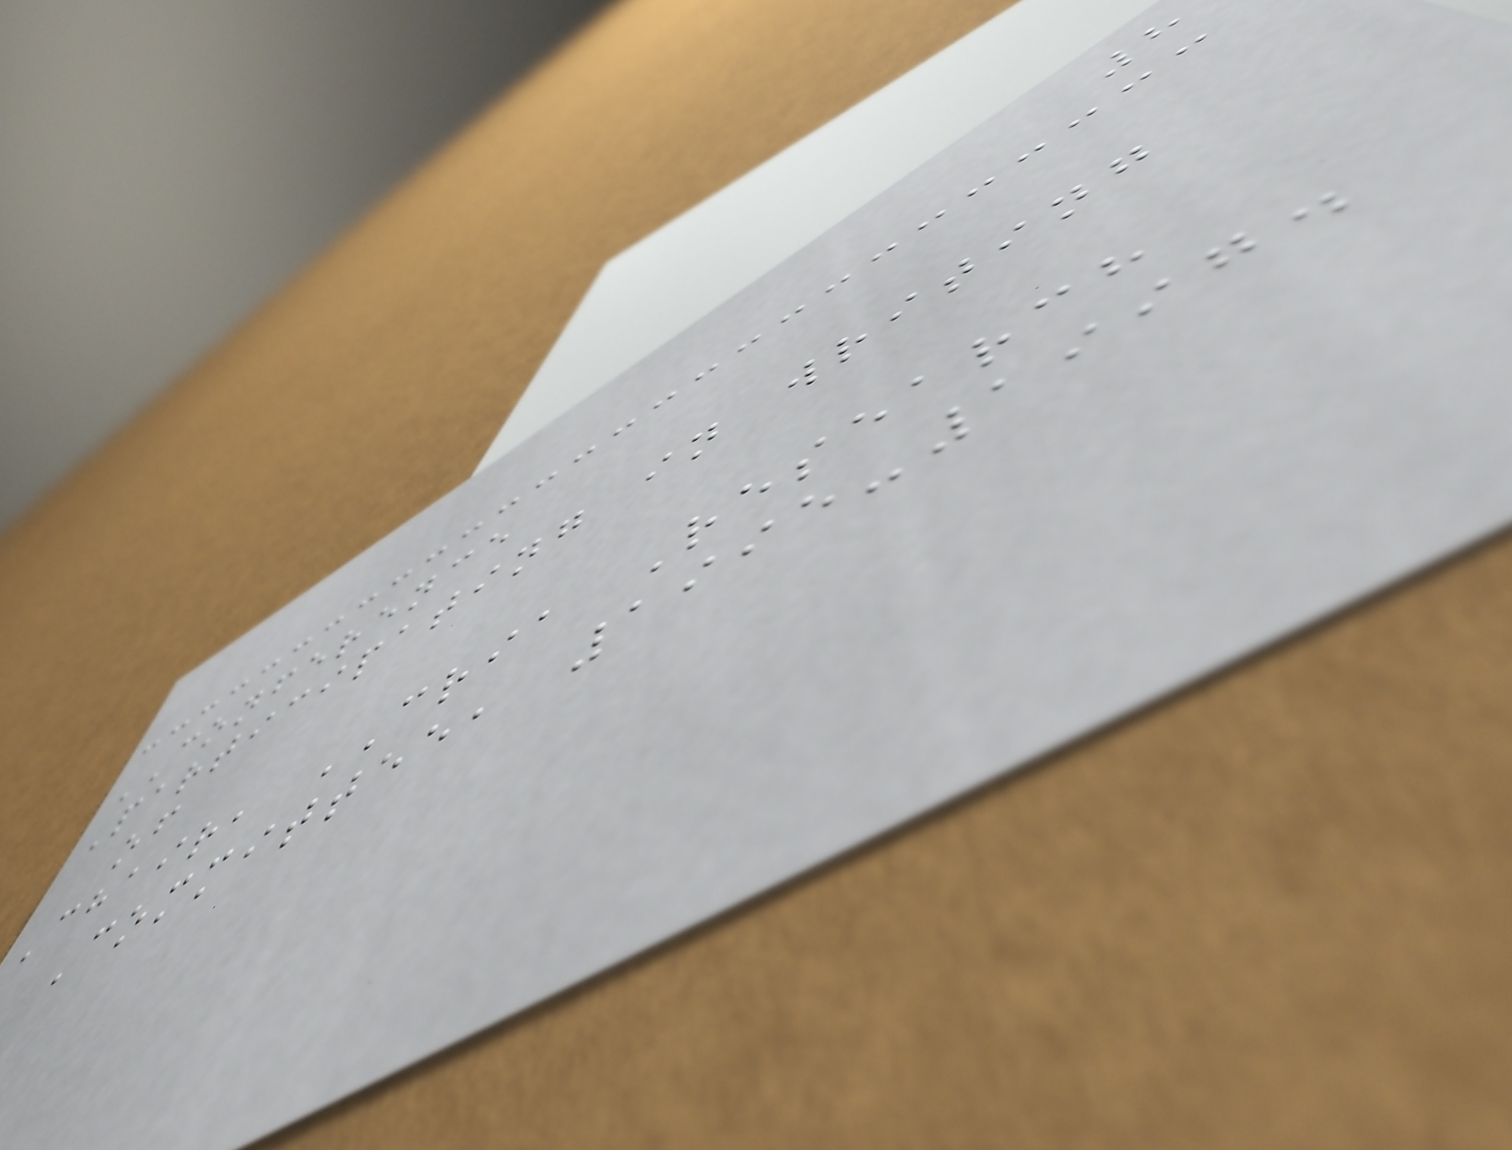8
CONFERENCE
Participating in writing
of
Chair, CRIA Research
Committee, 1995-1997.
